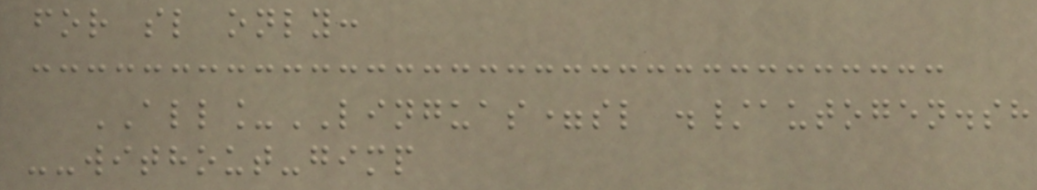for sl only:
ALL_LINGUAS=sl ./autogen.sh
--without-gimp
